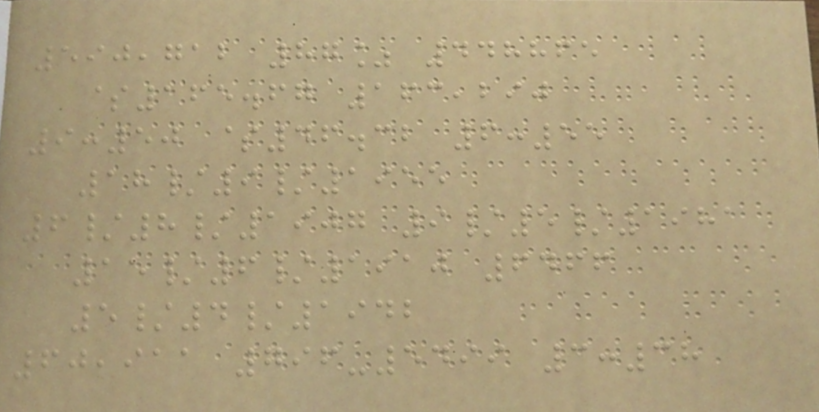590,712 87% 448865
$165.67 163,290
9:50 $46.32 6:55
18/9/1955
6/8/1907 9/5/1981
15/6/1910 6466
5/4/1942
60,911 796-5499 3:38
